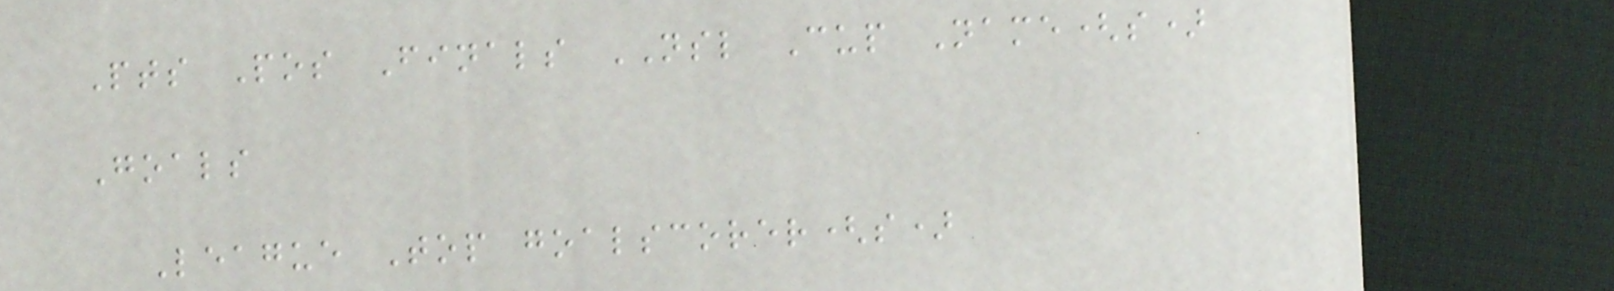Pts Pos Finals NSL Cup Name(s)
Goals
League Top goalscorer(s)
